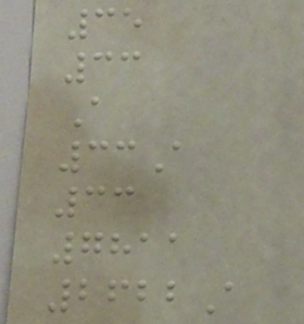35
33
A
33A
33
7811
2622A
